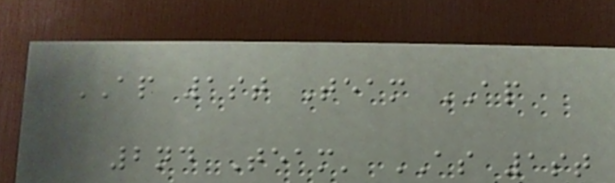AP 1st Team AP
2nd Team' AS 1st
